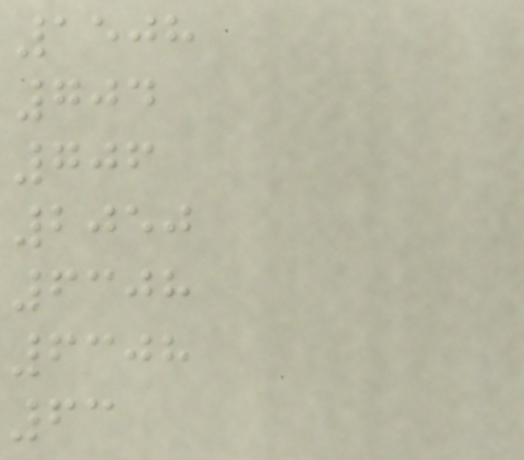1508
704
706
2050
6308
6308
63
